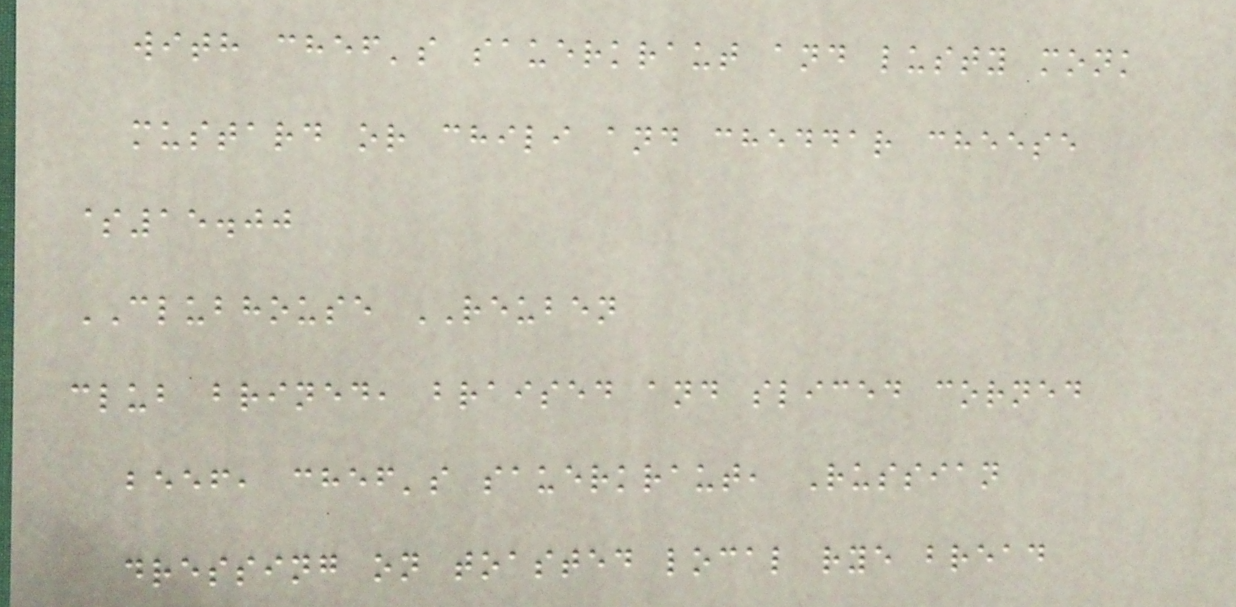with chef's sauerkraut and lusty monk
mustard or chili and cheddar cheese
$15.00
CLUBHOUSE REUBEN
club brined, braised and sliced corned
beef, chef's sauerkraut, Russian
dressing on toasted local rye bread
